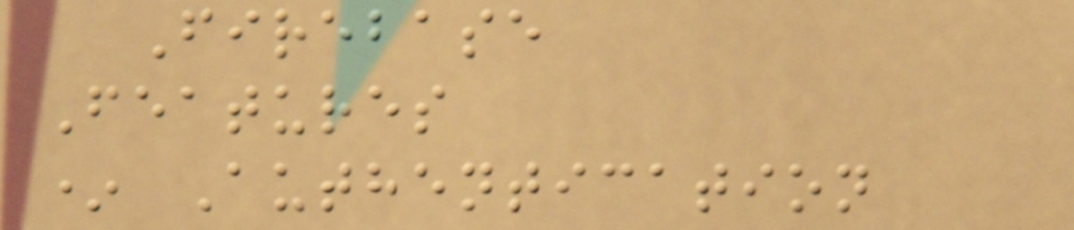Firebase
Features
* Authentication
